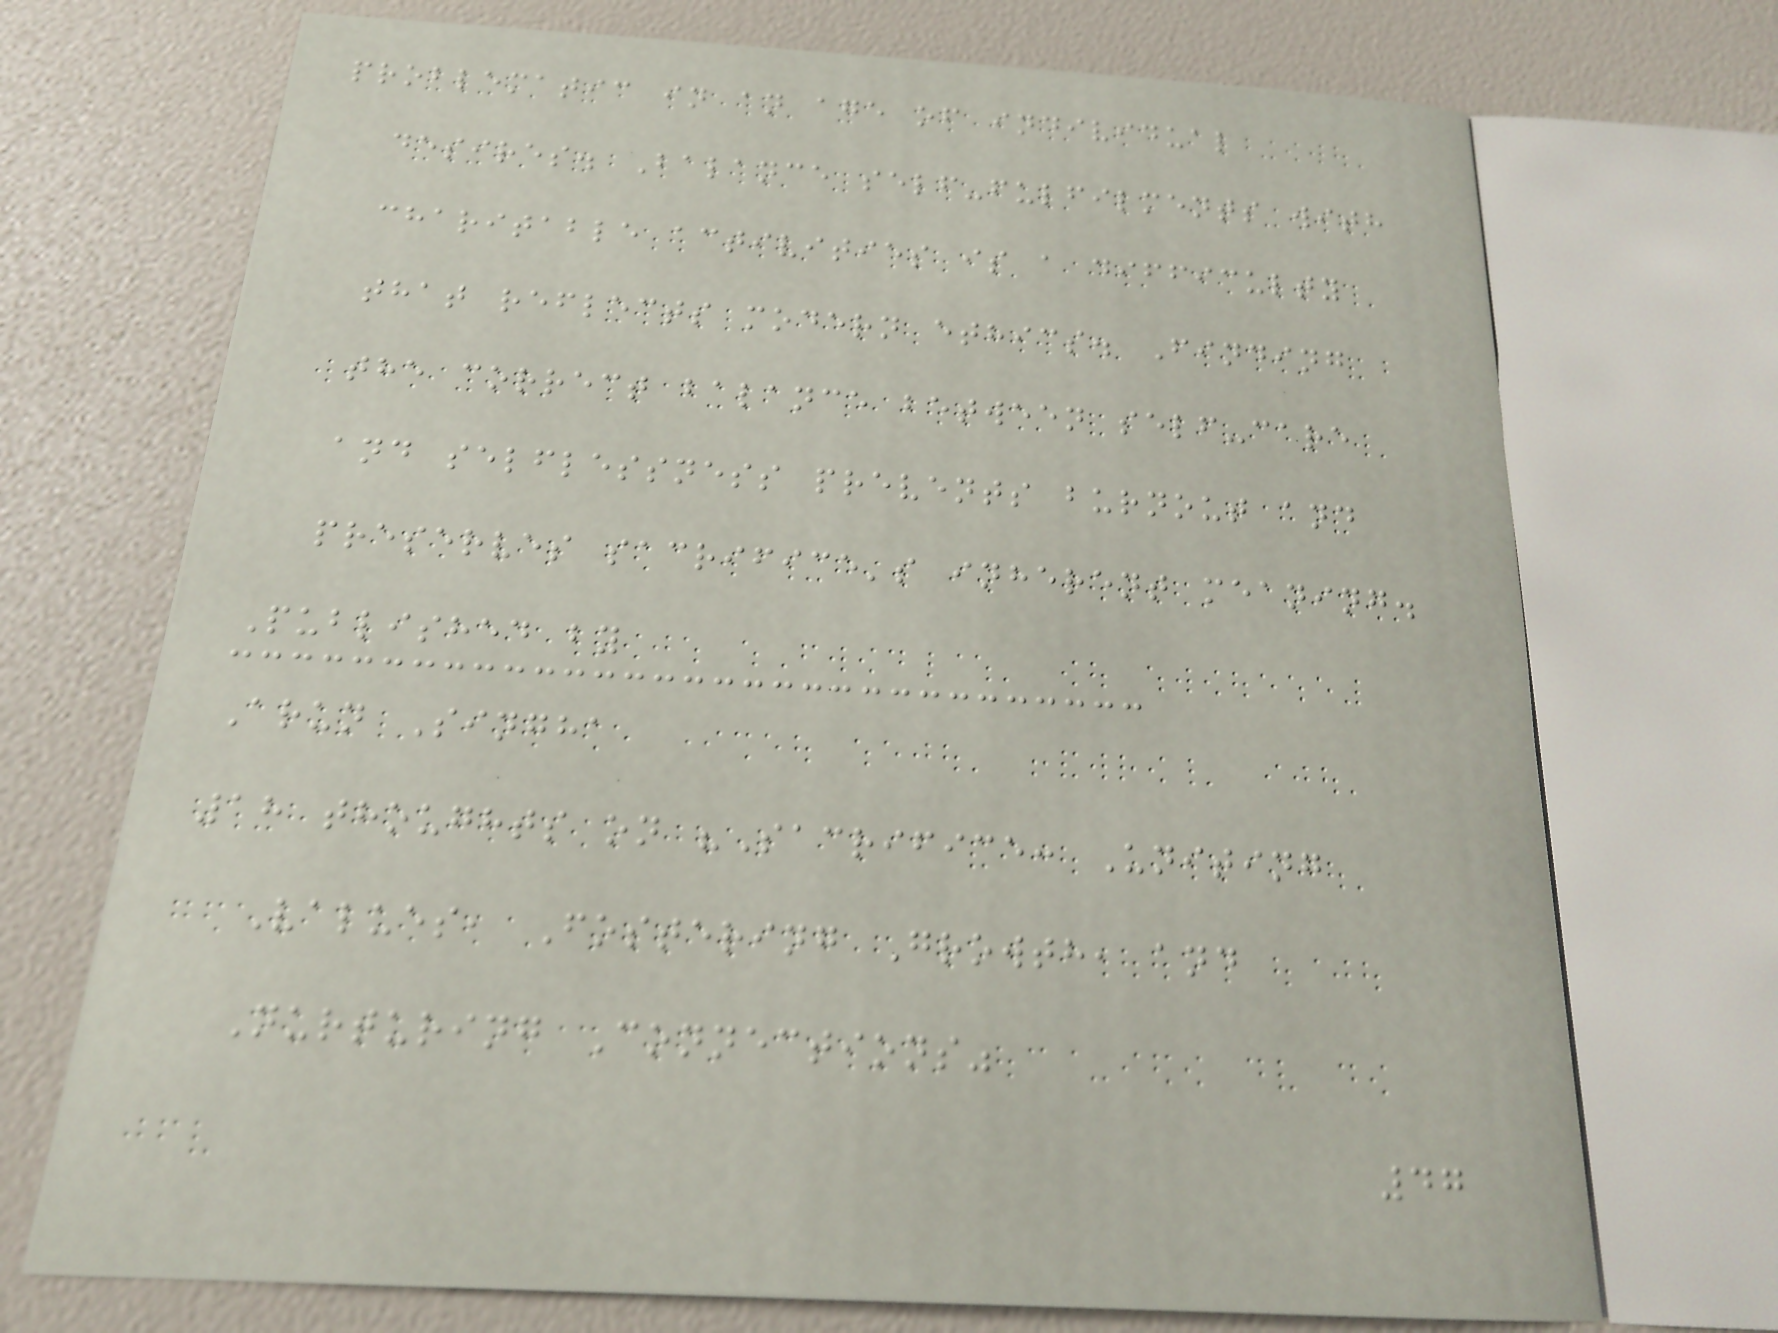problematic in an age of individual
desires. Balance self-fulfilments with
charitable activities is a difficulty
that reflects modern ethics. Finding
the correct balance between self-care
and selflessness prevents burnout and
preserves sacrifice's inherent meaning.
Published by
Arun Singha
18 thoughts on "Sacrifice: Uniting
Values, Fostering Growth, and
Nurturing Connections"
47
